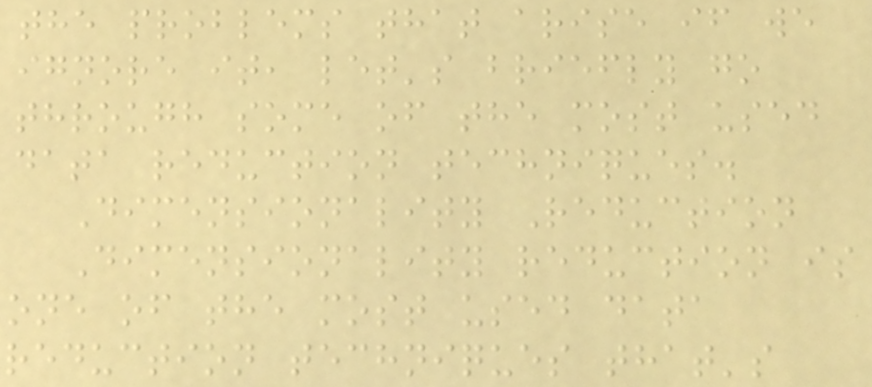the problems that arise if we
ignore it, let's briefly go
through some of the most used
data reduction techniques.
Dimensionality Reduction
Dimensionality reduction is
one of the most used data
reduction techniques that's
